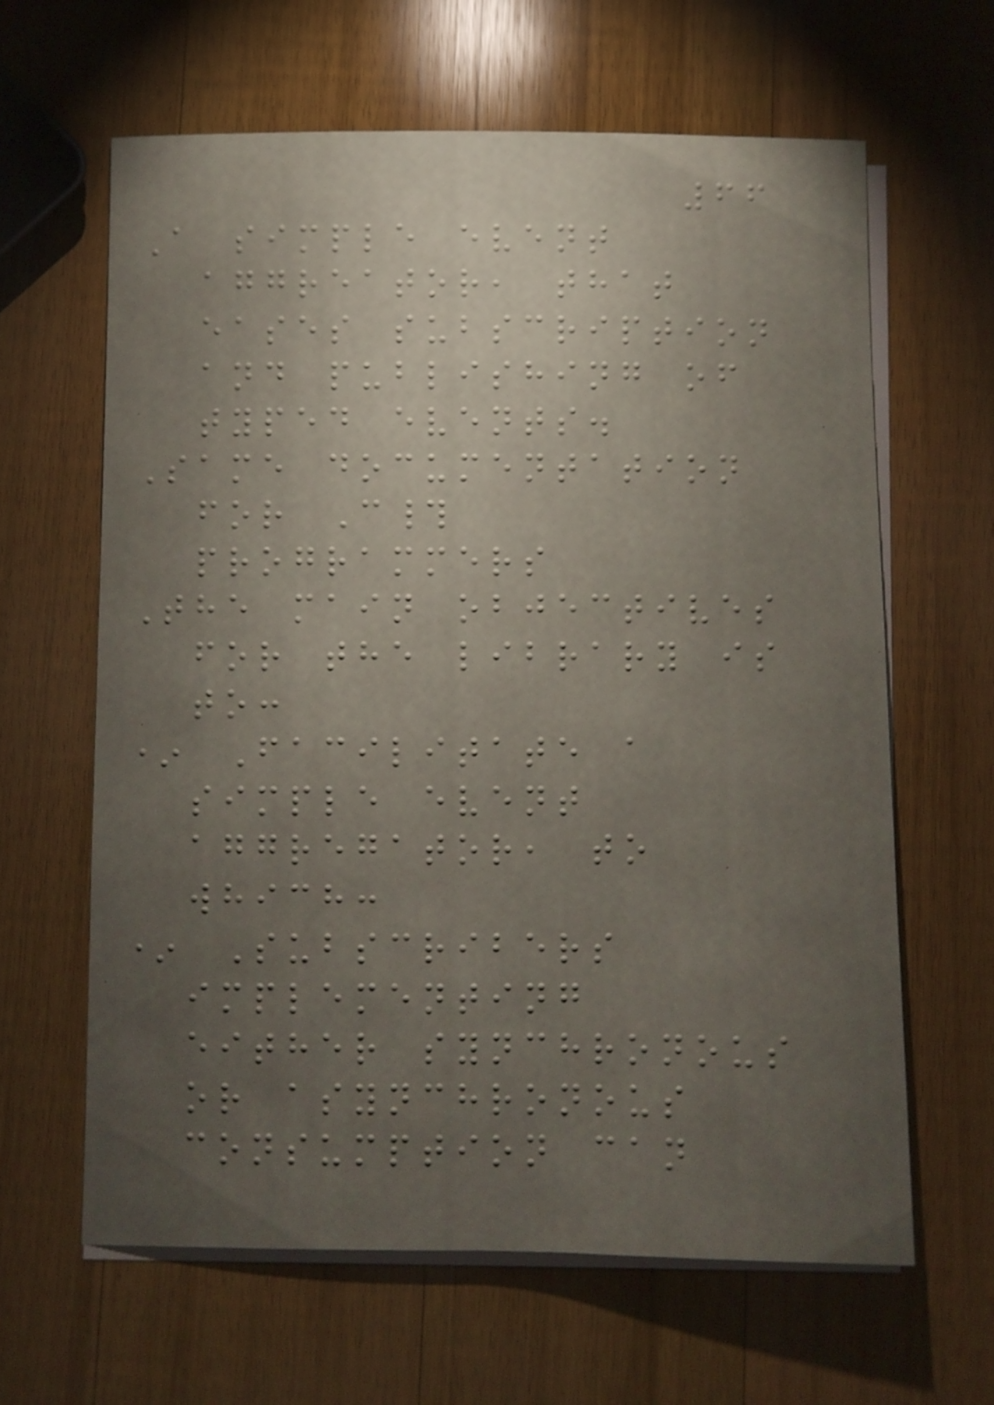66
A simple event
aggreator, that
eases subscription
and publishing of
typed events.
Same documentation
for C#
programmers
The main objectives
for the library is
to:
* Facilitate a
simple event
aggregator, to
which:
* Subscribers
implementing
either synchronous
or asynchronous
consumption can
